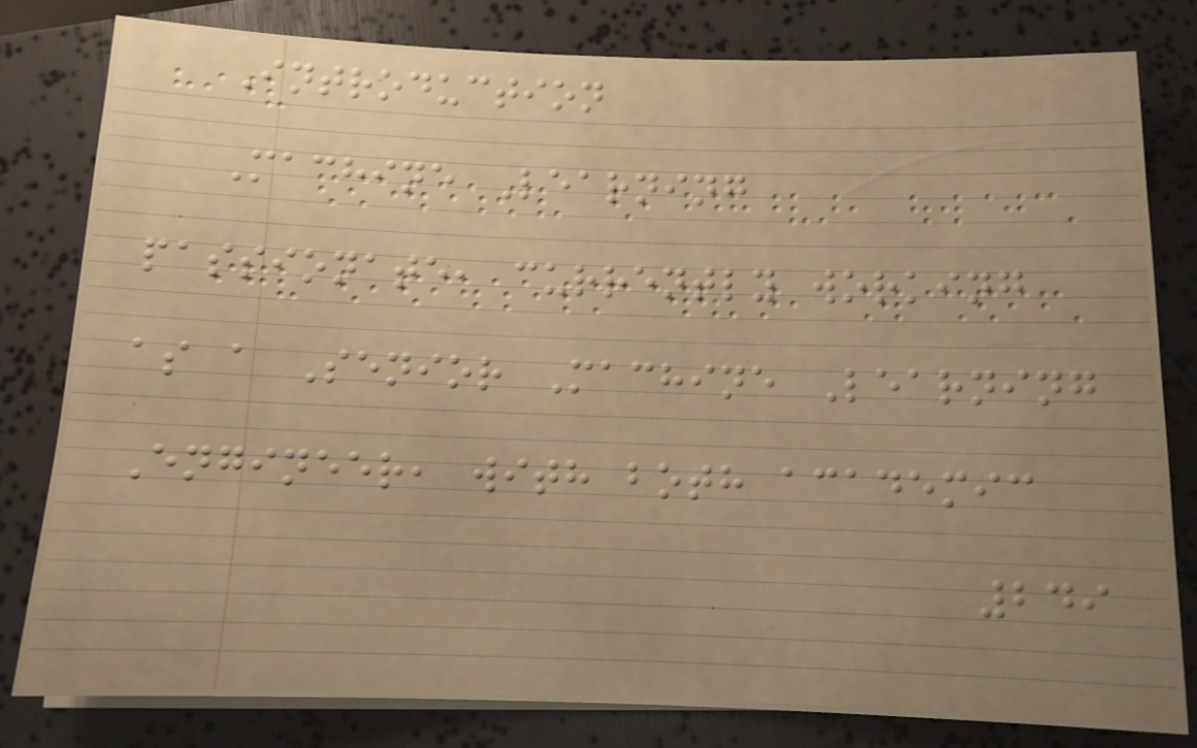Introduction
Machine Learning
passionate, currently working
as a Senior Machine Learning
Engineer, with both academic
249
